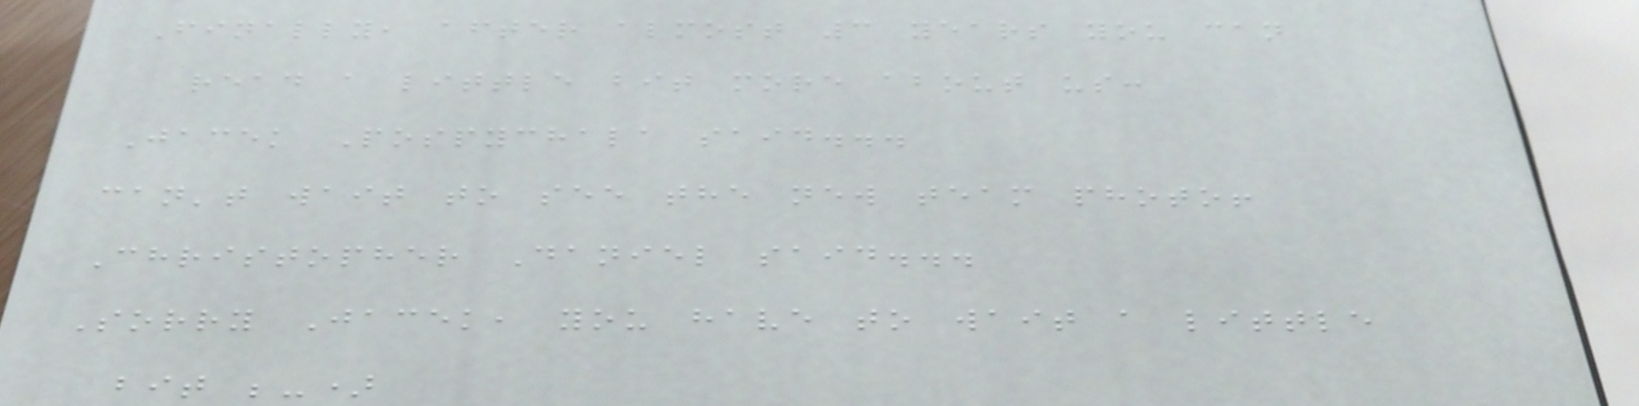Finally, after almost 3 years you can
read a little bit more about us:
Jacek Pospychala said...
can't wait to see the new team photo!
Christopher Daniel said...
Sorry Jacek, you have to wait a little
bit ;-)
